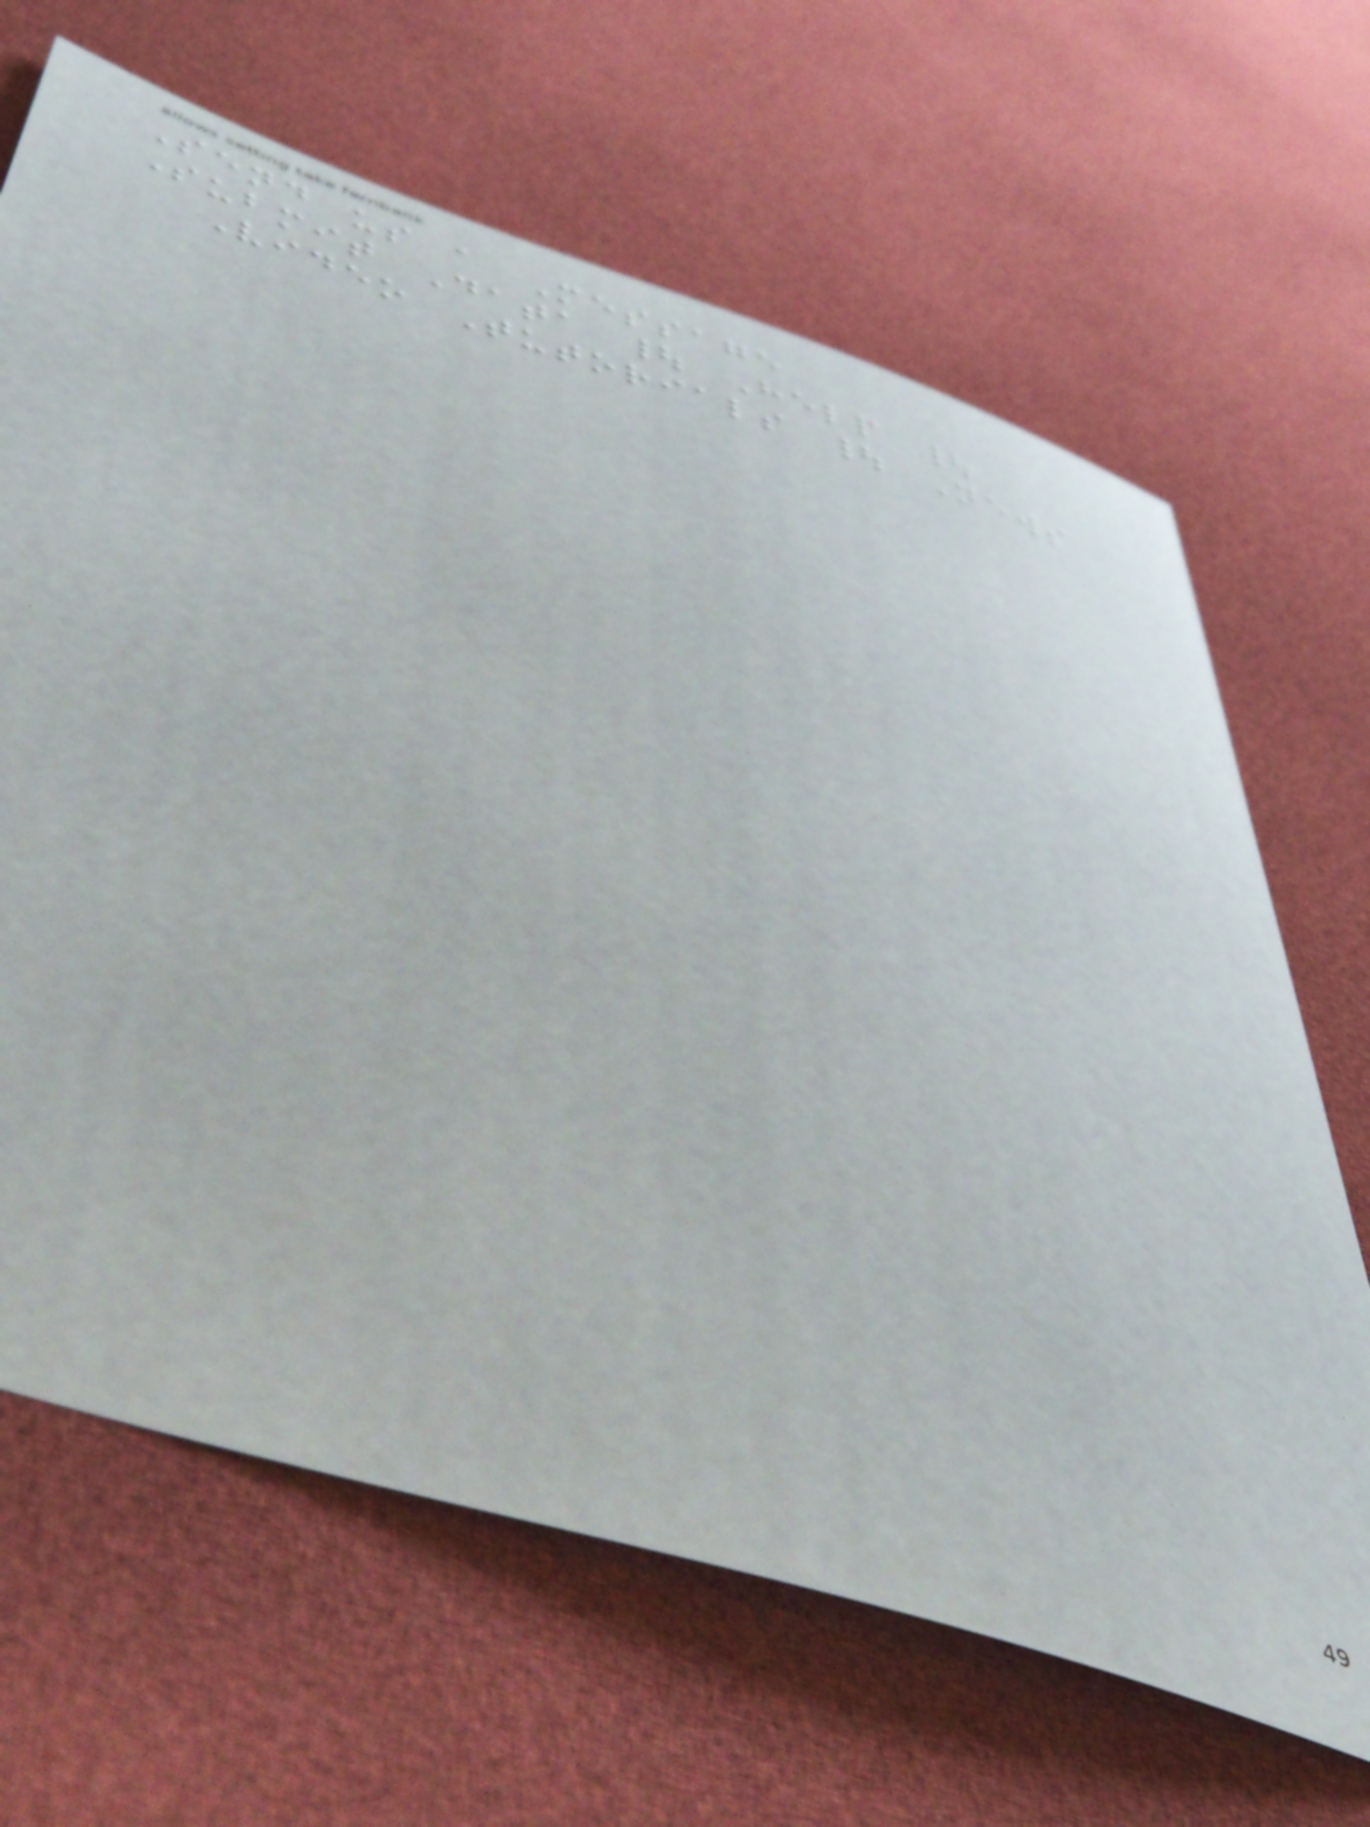Send us a Message
Submit Data | Help |
Video Tutorials | News
